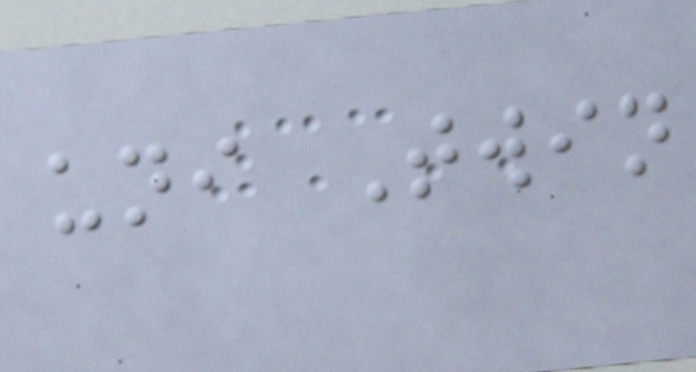uni Twin
